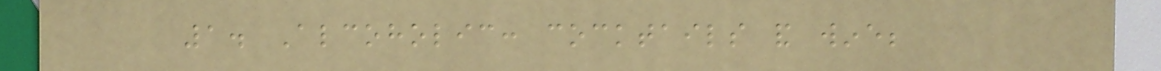1. Alcoholic: cocktails and wine;
